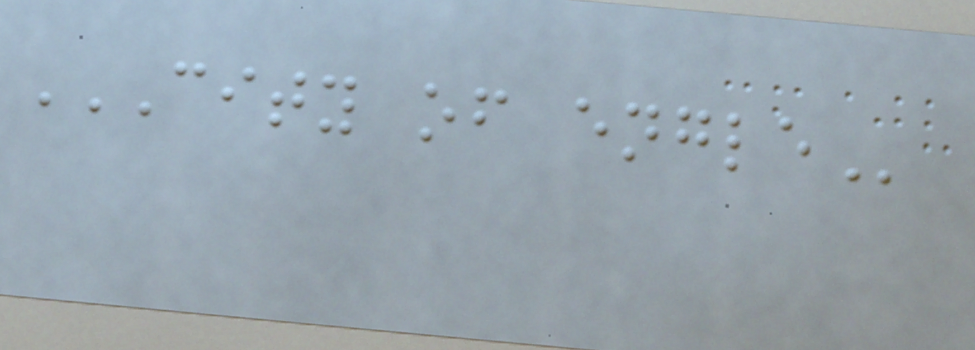CITY OF ENGLE
